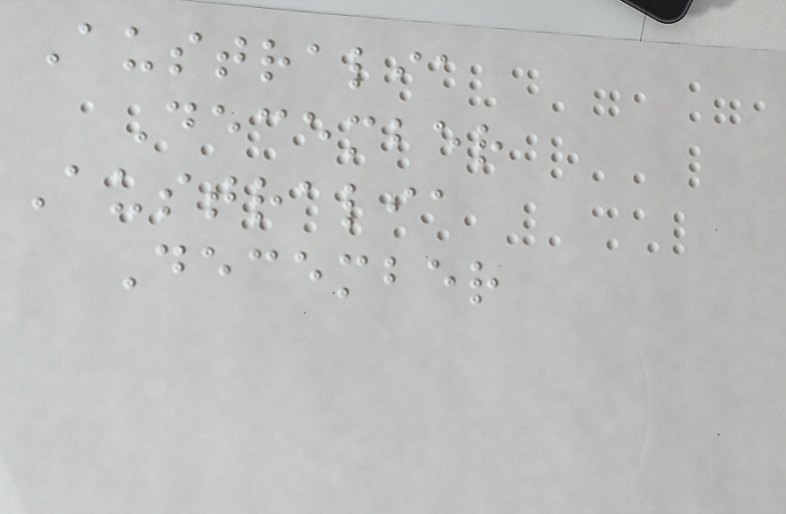Australia
December
Australia
December
